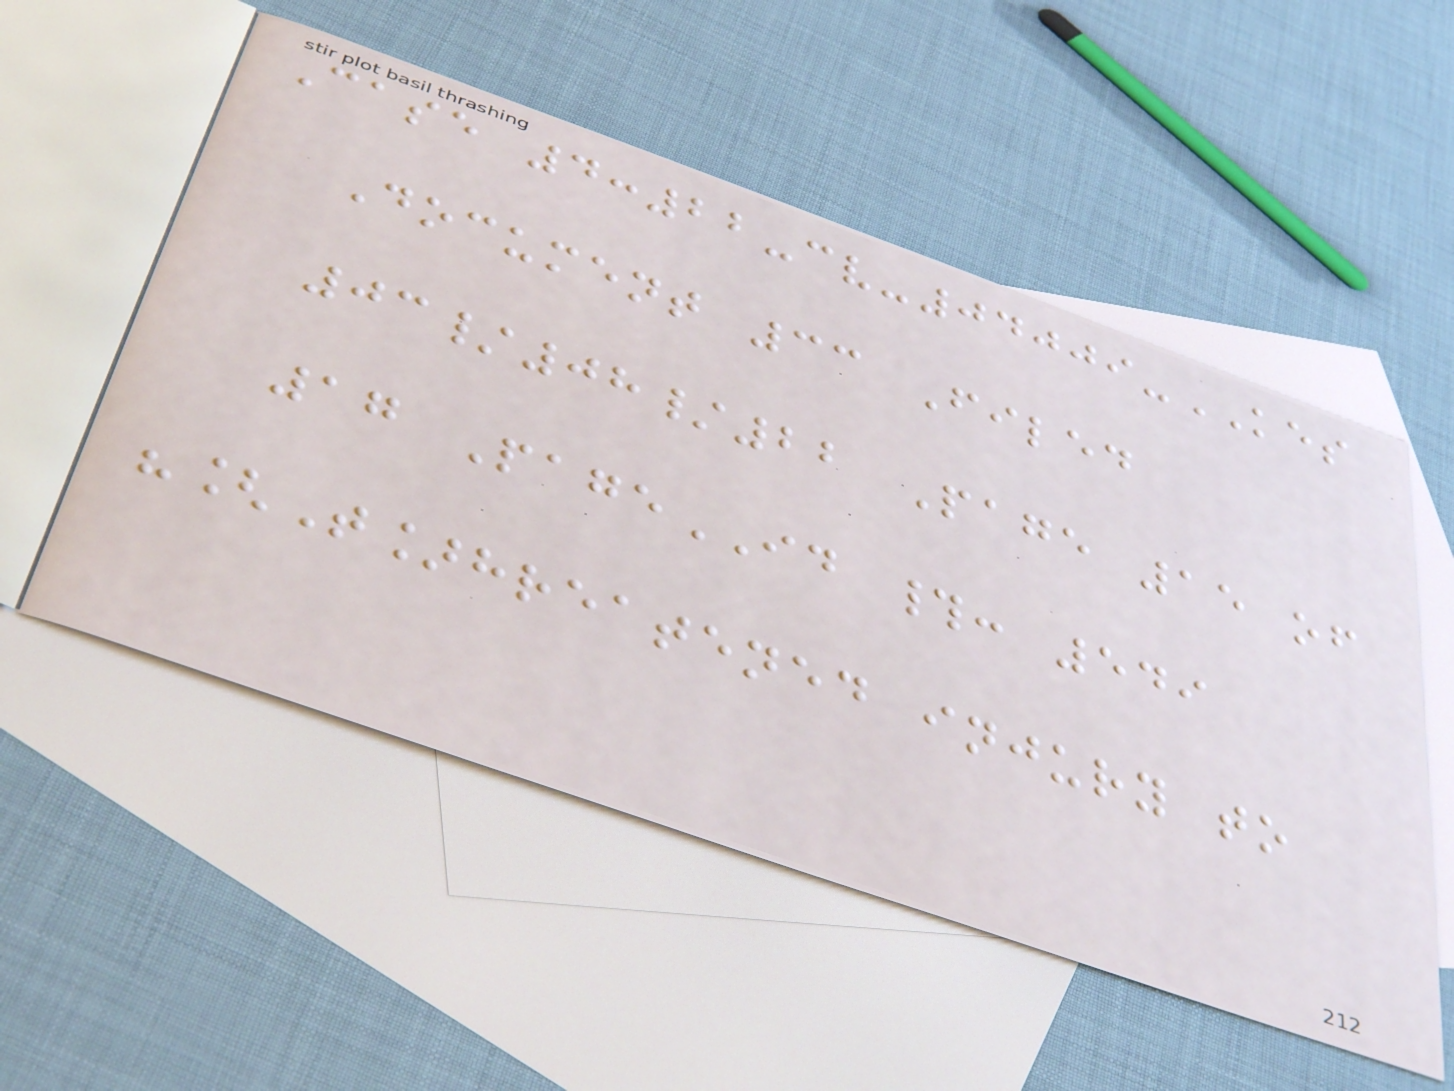Case 4:22-cv-04009-KES
Document 33 Filed
03/08/22 Page 15 of
17 PageID #: 549
"[T]hreatened injury to
